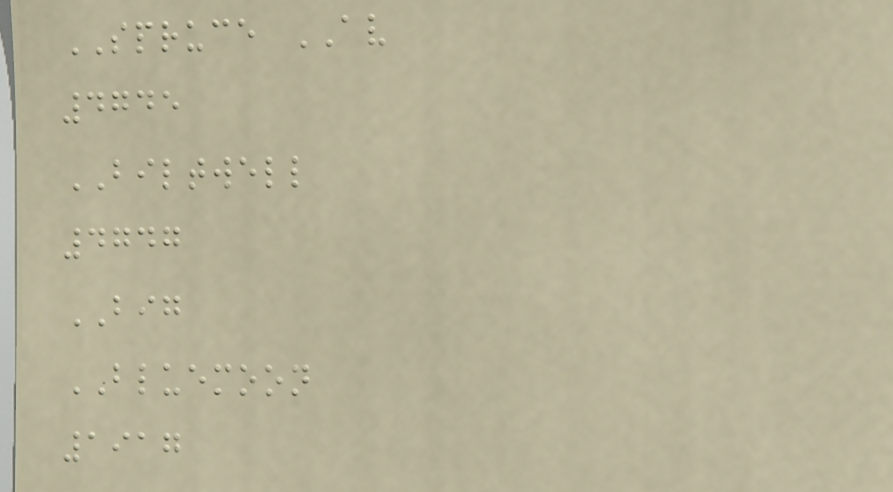SPRUCE AV
4745
BILTWELL
4747
BIG
BLUEMOON
1917
